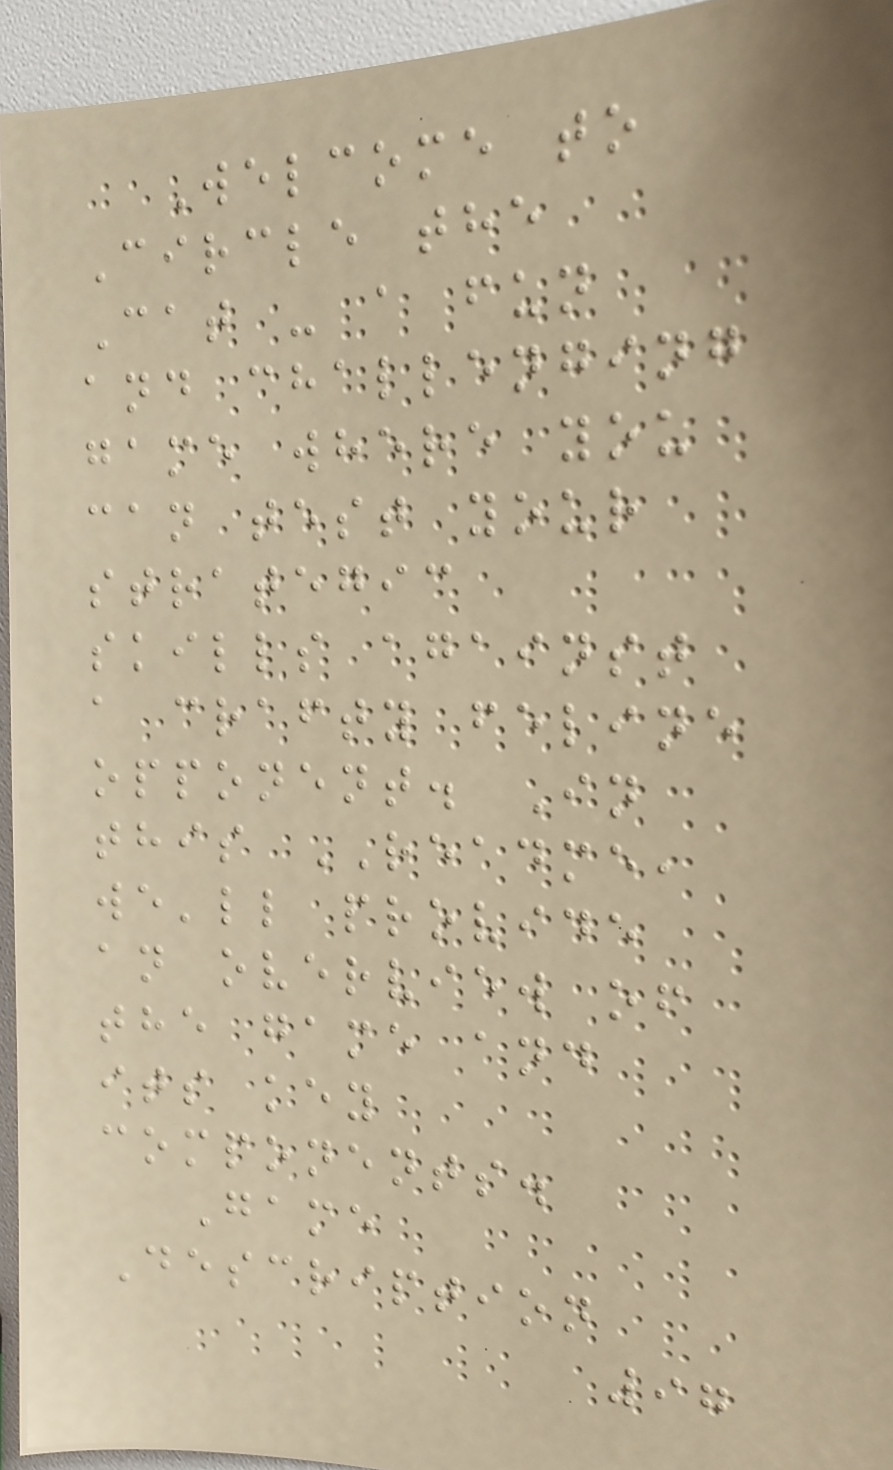Welcome to
Circle the
Cat - a fun
and challenging
game where you
can test your
strategic
skills against
a crafty feline
opponent. In
this README,
we'll provide
an overview of
the game and
its key
components.
Game
Description
97
